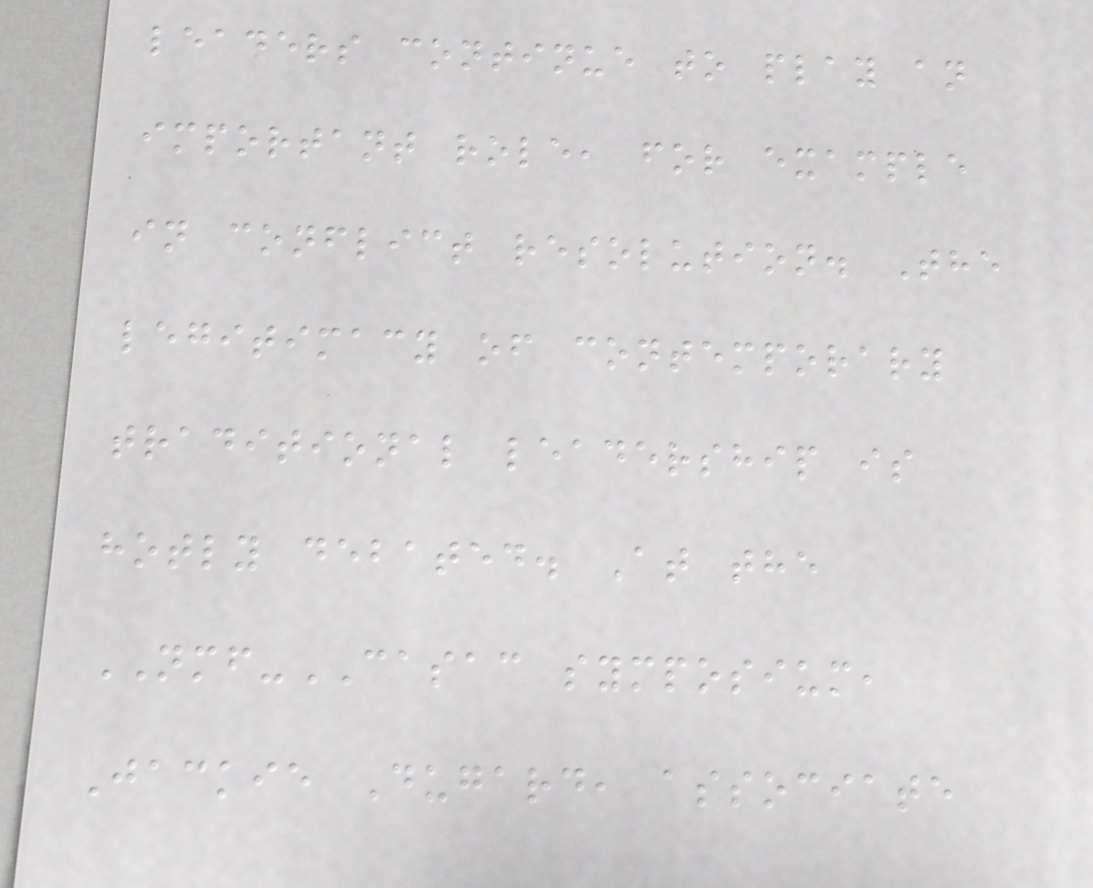leaders continue to play an
important role, for example
in conflict resolution. The
legitimacy of contemporary
traditional leadership is
hotly debated. At the
NMF-CASAC symposium,
Jackie Dugard, associate
